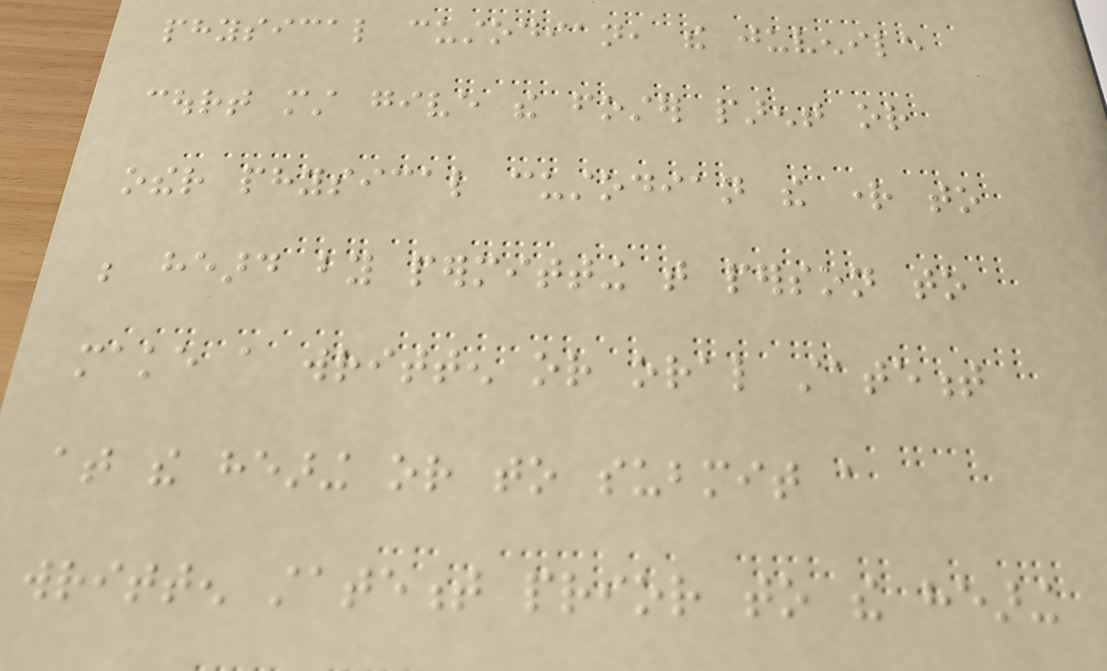physical custodian, the juvenile
court must give the foster parent or
other physical custodian the right to
be heard by permitting that person to
make a written or oral statement
at the hearing or to submit a
written statement prior to the hearing
